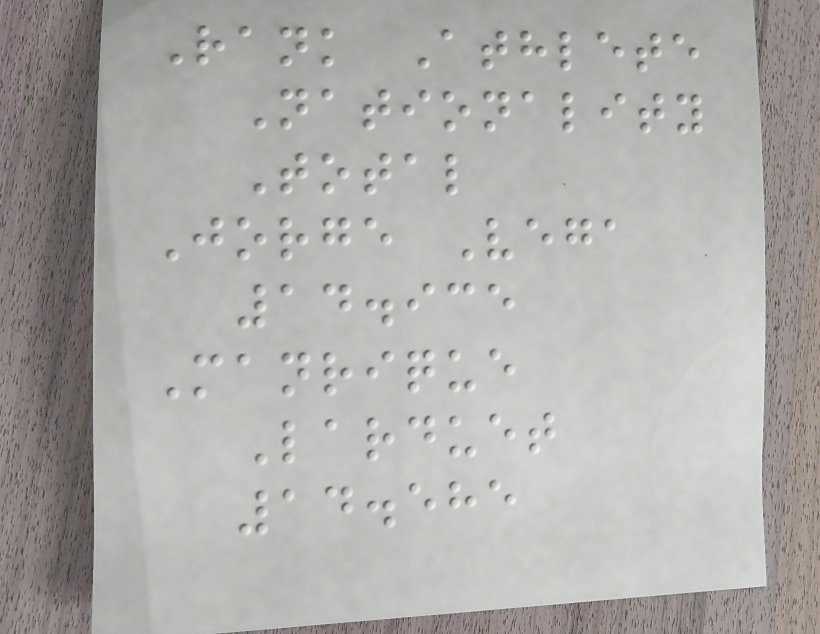Rank Athlete
Nationality
Total
Jorge Vega
14.935
Manrique
Larduet
14.585
